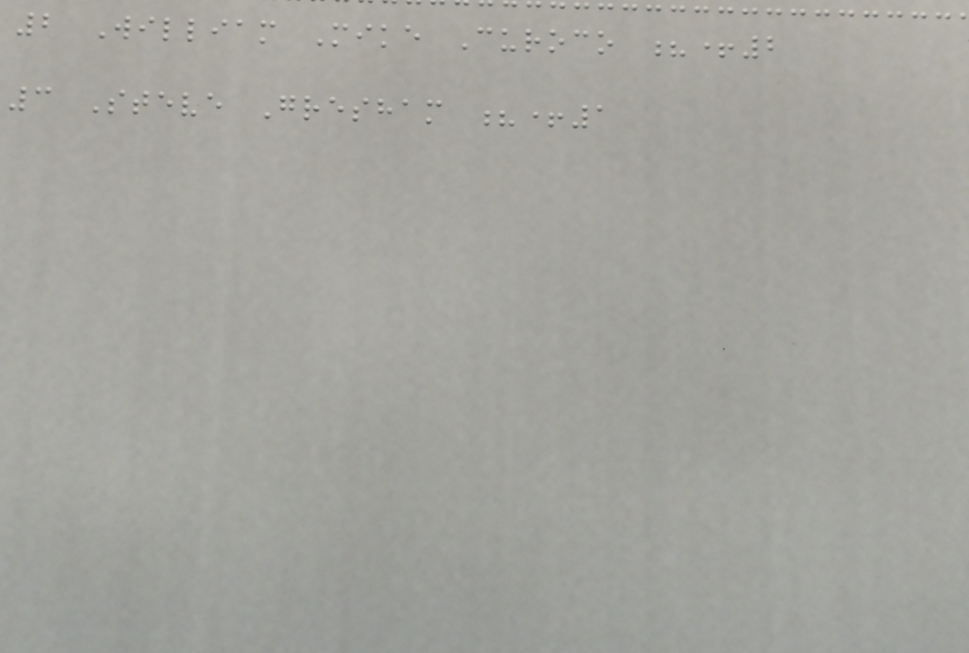2 William Mike Curoco ?+2
3 Steve Gresham ?+1
